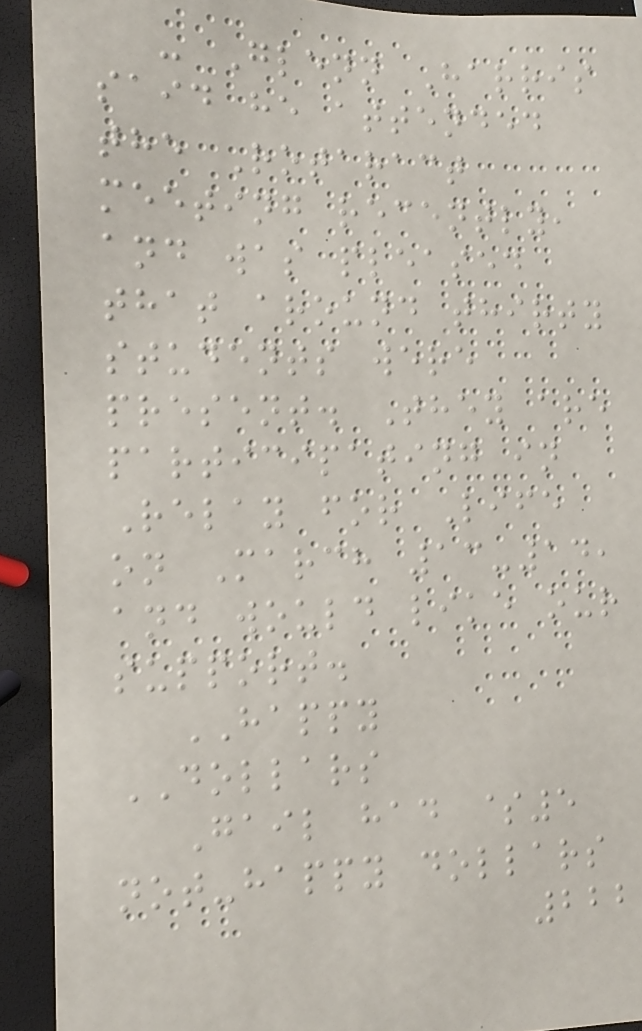- Glenn Harris
said he attended
the Rotaract
meeting recently,
and was pleased
that around thirty
students were
present. They are
participating in
Relay for Life
on March 13-14,
and would like our
support.
HAPPY
DOLLARS
Gail had $5
not-happy dollars
222
